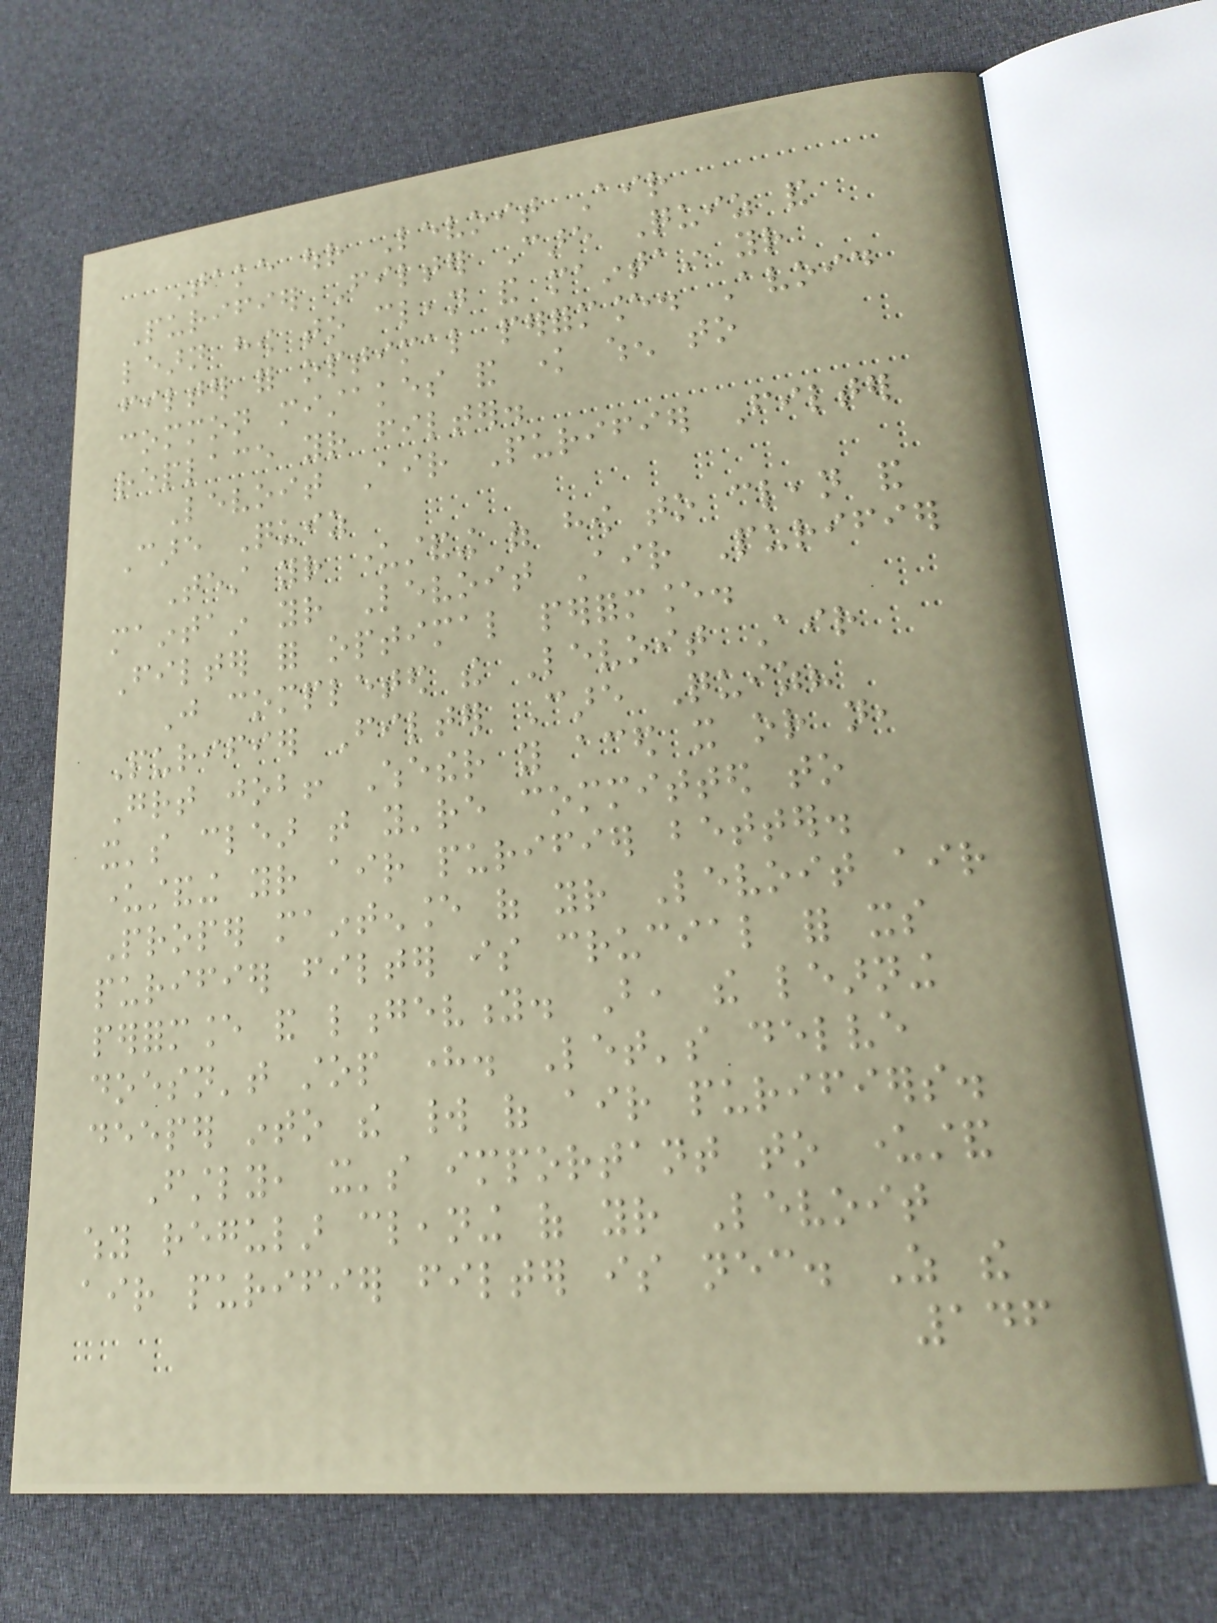Take our Levoit Air
Purifier Filter Care Quiz and
learn how to clean and maintain your
filter for optimal performance. Avoid
common mistakes and know when to
replace your filter.
Levoit Air Purifier Filter
Care Quiz
Test your understanding of how to clean and
maintain your Levoit Air Purifier
Filter for optimal performance.
Just completed the Levoit Air
Purifier Filter Care Quiz?
Great job! Whether you aced it or not,
it's clear that you're committed to
understanding your air purifier better.
Proper maintenance of your Levoit air
purifier filter is crucial for its
performance and longevity. But, the learning
doesn't stop here. Let's delve
deeper into the world of air purifiers.
Firstly, it's important to understand
why regular cleaning of your Levoit
air purifier filter is necessary. As the
146
